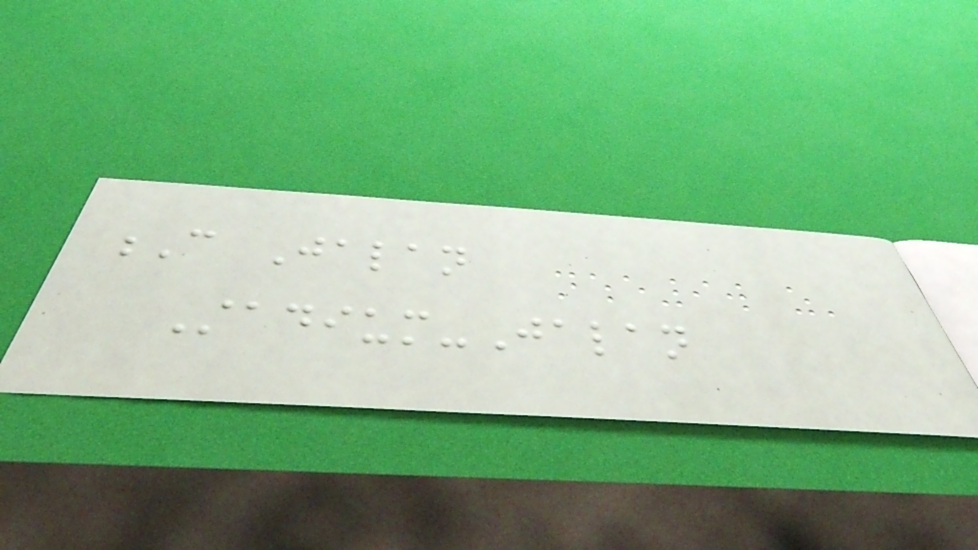C Jalan
Stadium-Jalan
